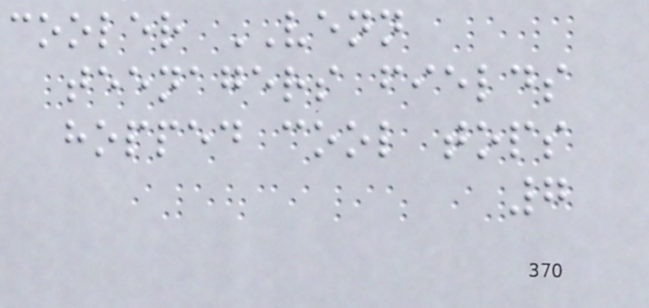cooler VENN
teenagers fields
hopped cool tops
7
